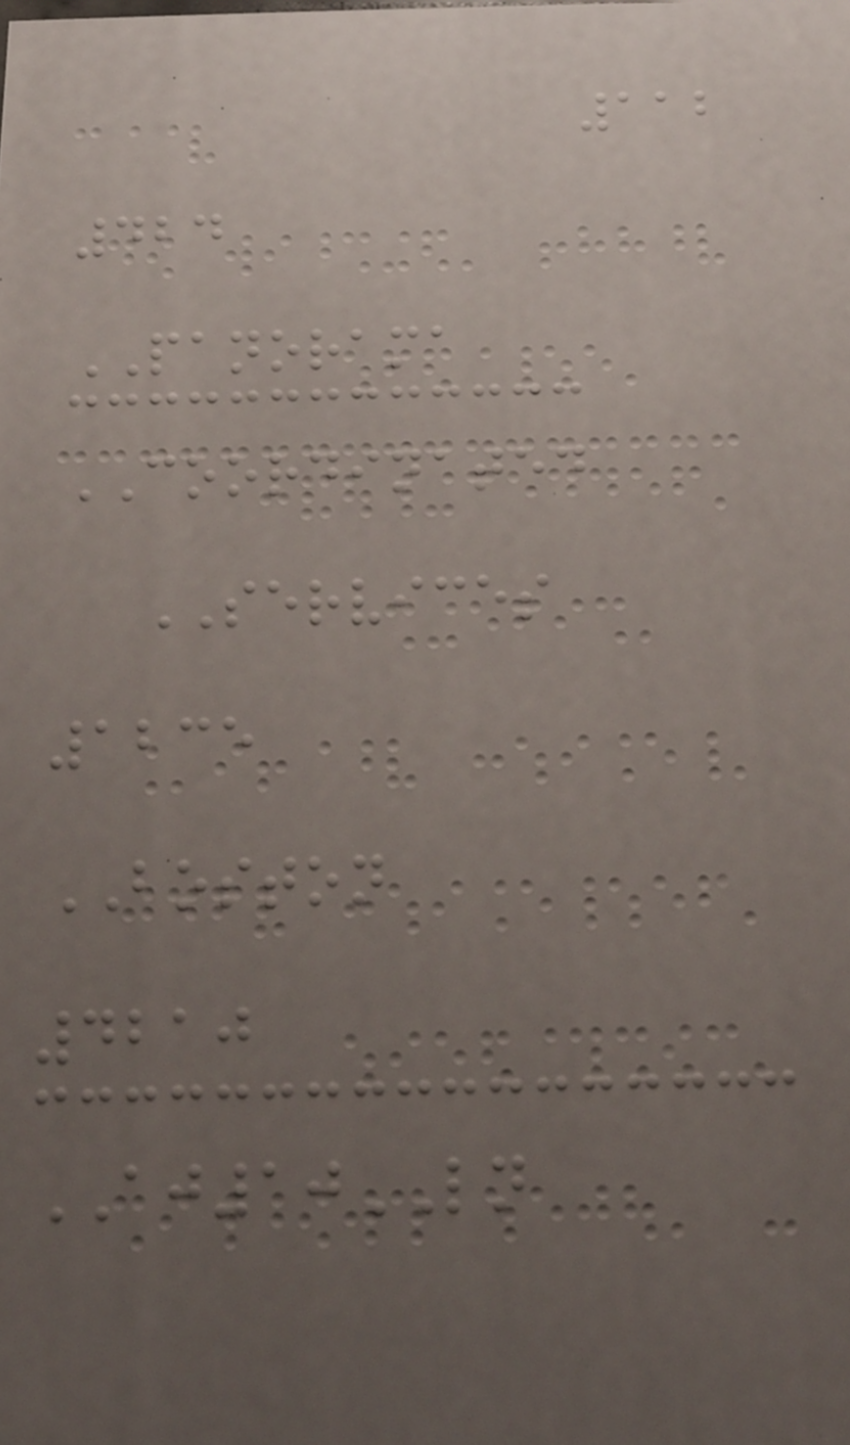112
424
PANORAMA
COORDINATED
SERVICES
1235
BOSTON
4210
AJ10LN
